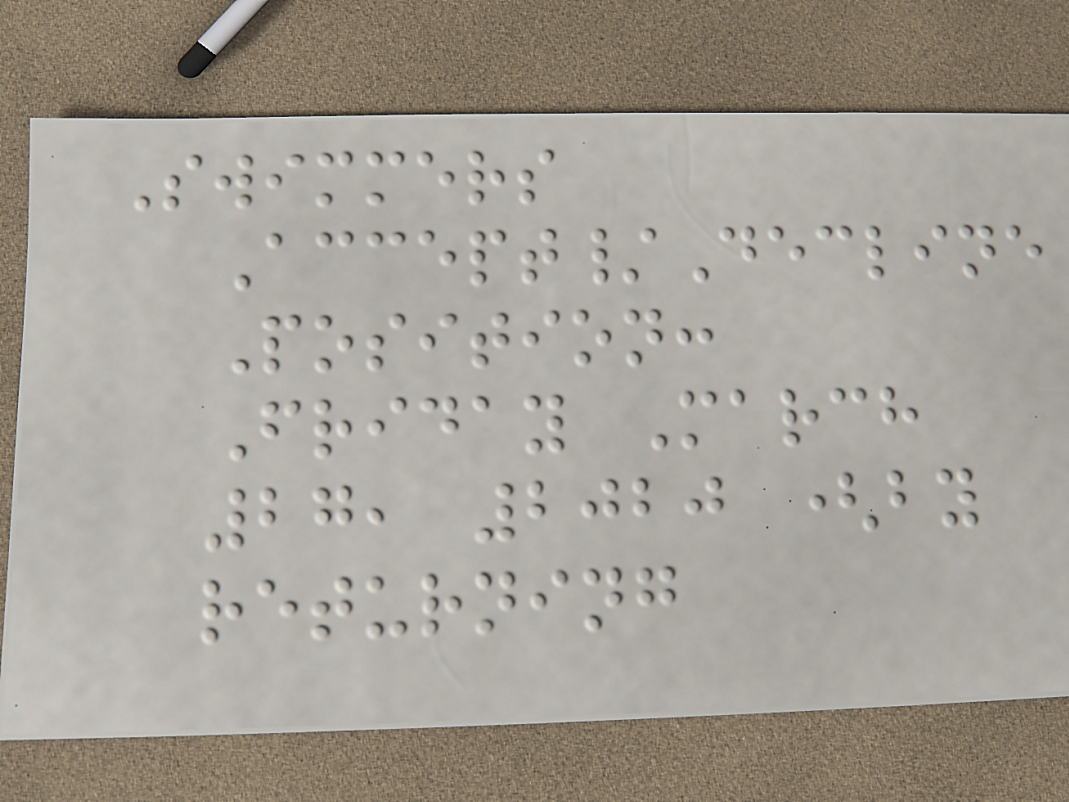Swimmers
Accept/Decline
Position:
Friday March
27, 2020 (by
returning
